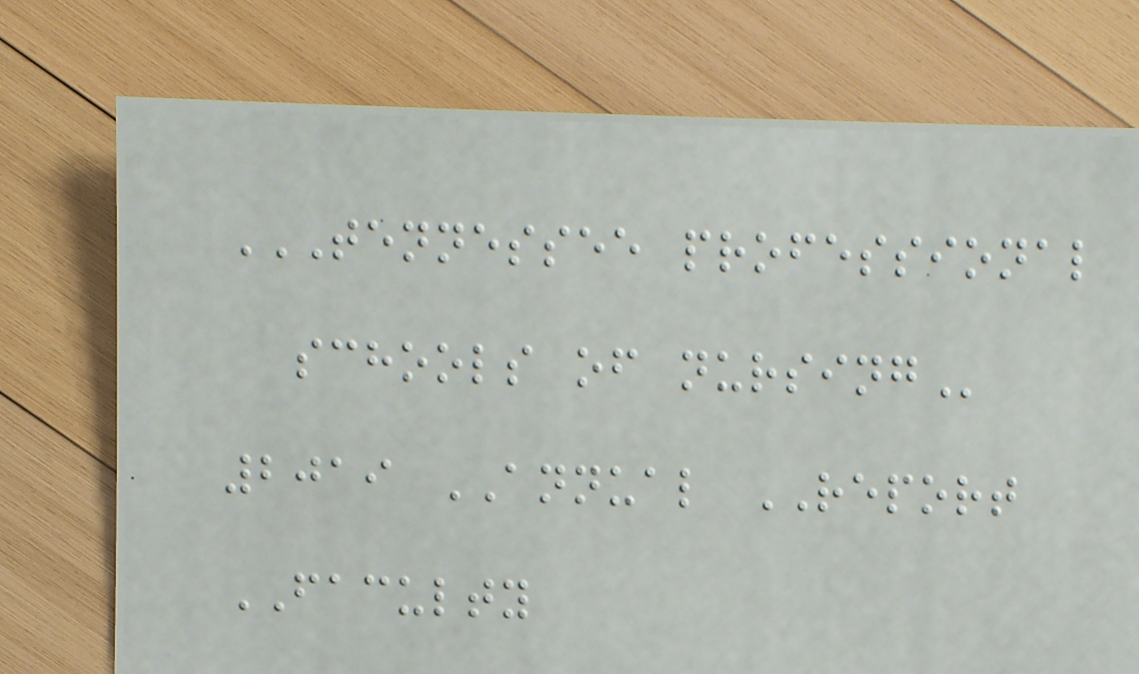TENNESSEE PROFESSIONAL
SCHOOLS OF NURSING
2019 ANNUAL REPORT
FACULTY
